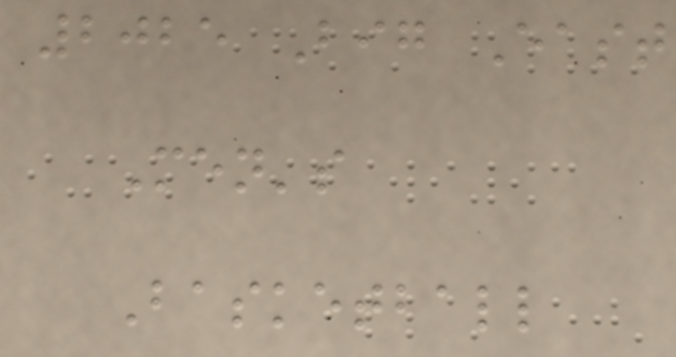2025 Big East
Men's
Basketball
